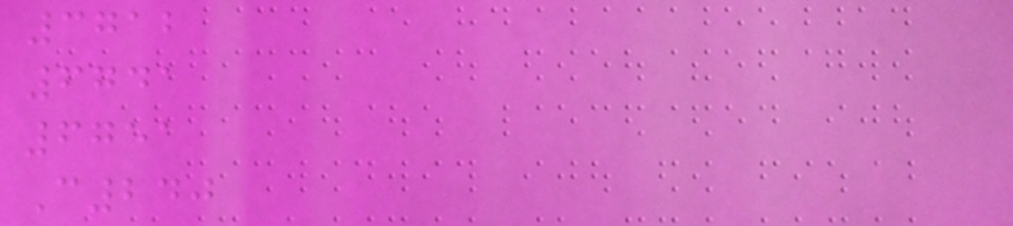3712
6741
6751
C240
